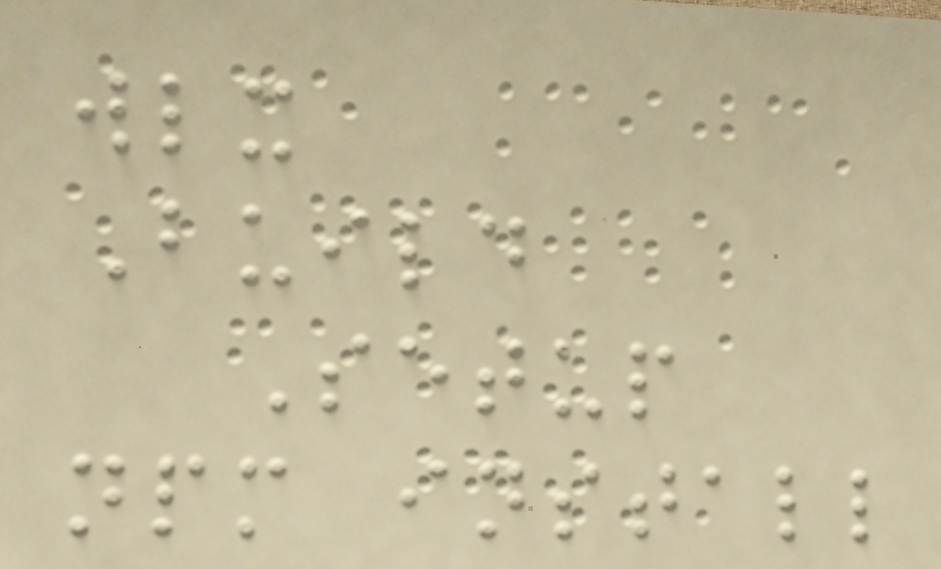wlx
Build
Setup
npm install
